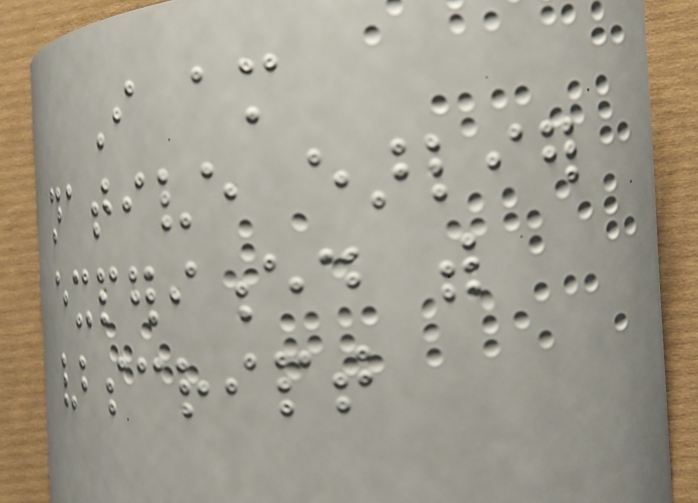I am
native earlier
experienced with
vbscript
